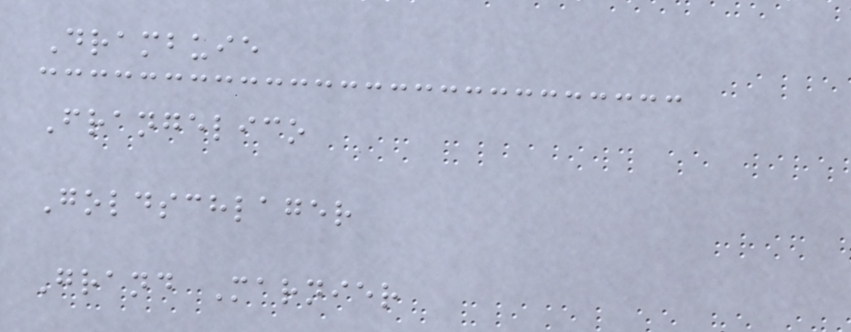Drambuie
Frangelico
Goldschlager
Grand Marnier
